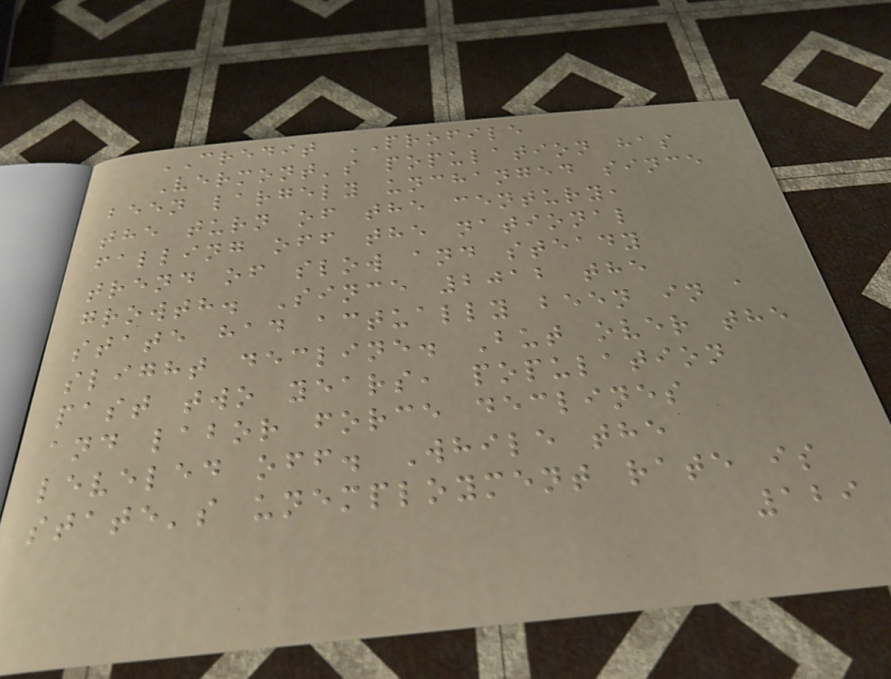CREDIT PROFILE
Vermont's population has
been largely unchanged since
the turn of the century,
falling off the national
trend of slow and steady
growth. Since 2012 the
state had actually been in a
slight decline. But over the
past two years, population
and labor force declines
leveled off. While the
state's unemployment rate is
129
